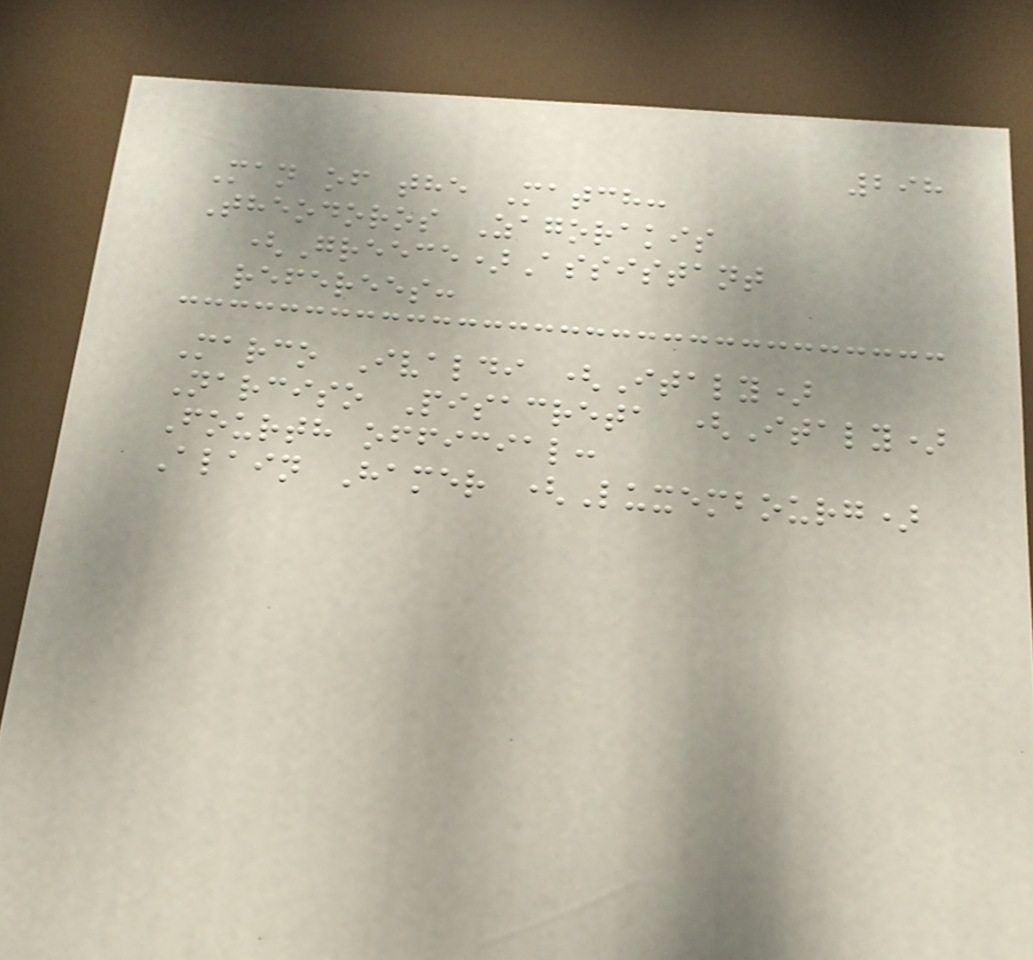298
Man of the Match:
Theodoros Zagorakis
(Greece)Assistant
referees:
Marco Ivaldi (Italy)
Narciso Pisacreta (Italy)
Fourth official:
Alain Hamer (Luxembourg)
